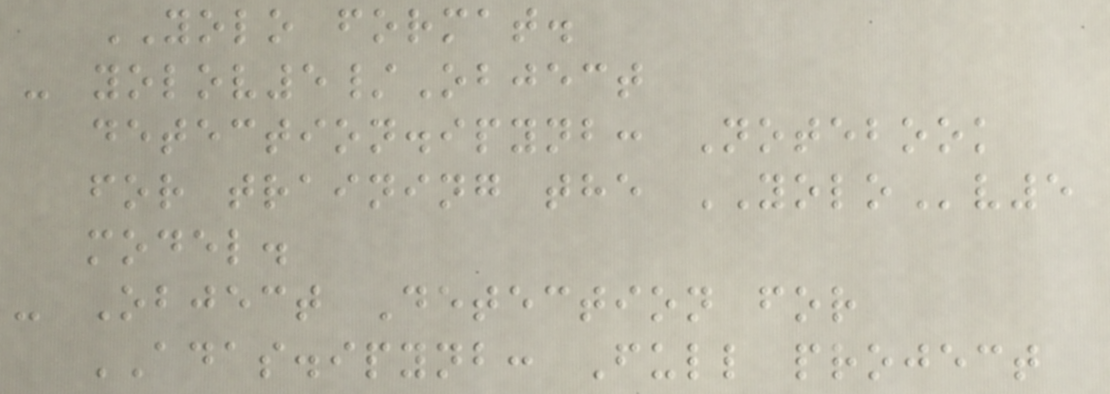YOLO format.
- yolov5/Object
detection.ipynb: Notebook
for training the YOLOv5
model.
- Object Detection for
ADAS.ipynb: Full project
